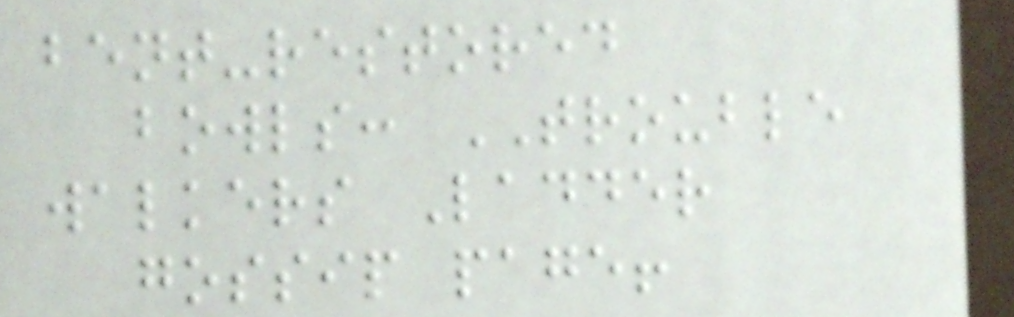bent-restored
bowls: TROUBLE
walkers Ladder
gossip page!
